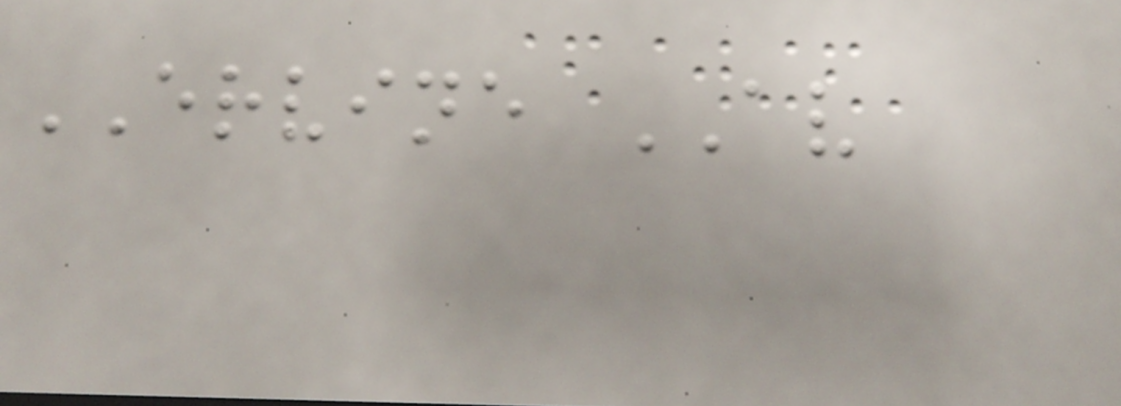ERVINE AV
